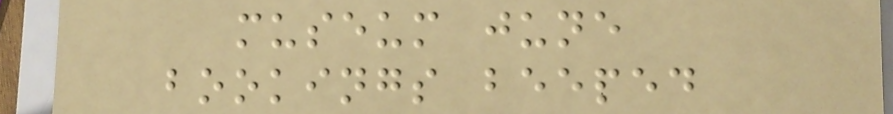museum june
bookings beeped
